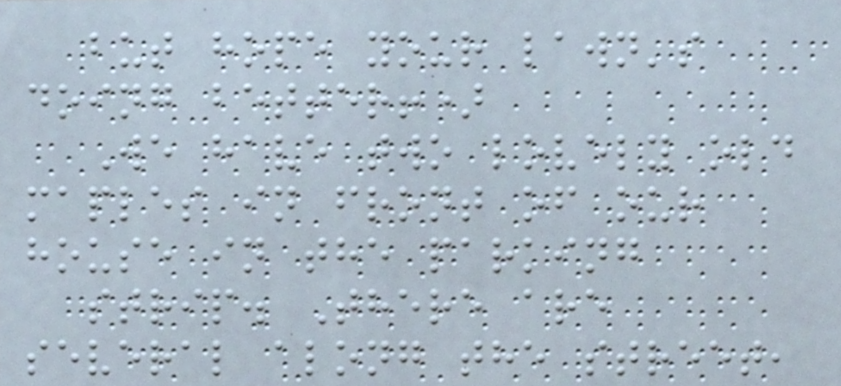but hope your lawn's
doing better!)
We have two lovely old
maples in front of our
house in the parking
strip. There are
several along the street,
